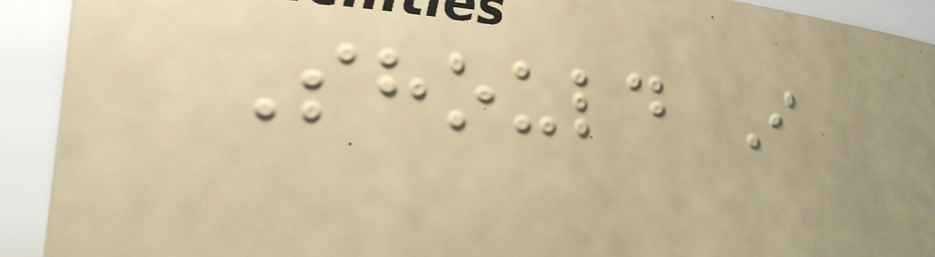Should I
